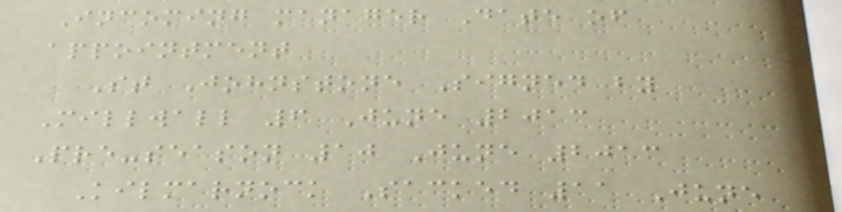Incoming manager Date of
appointment
St Johnstone Signed by
Millwall 6 June 2013
Pre-season 10 June 2013
Kilmarnock Sacked 11 June
